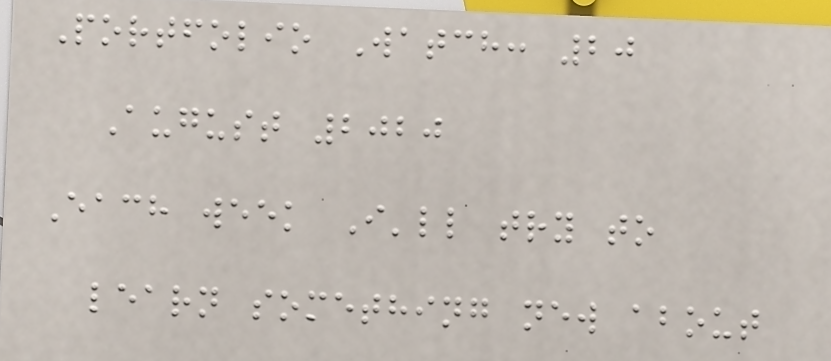Portfolio Watch: 20
August 2020
Each week I'll try to
learn something new about
